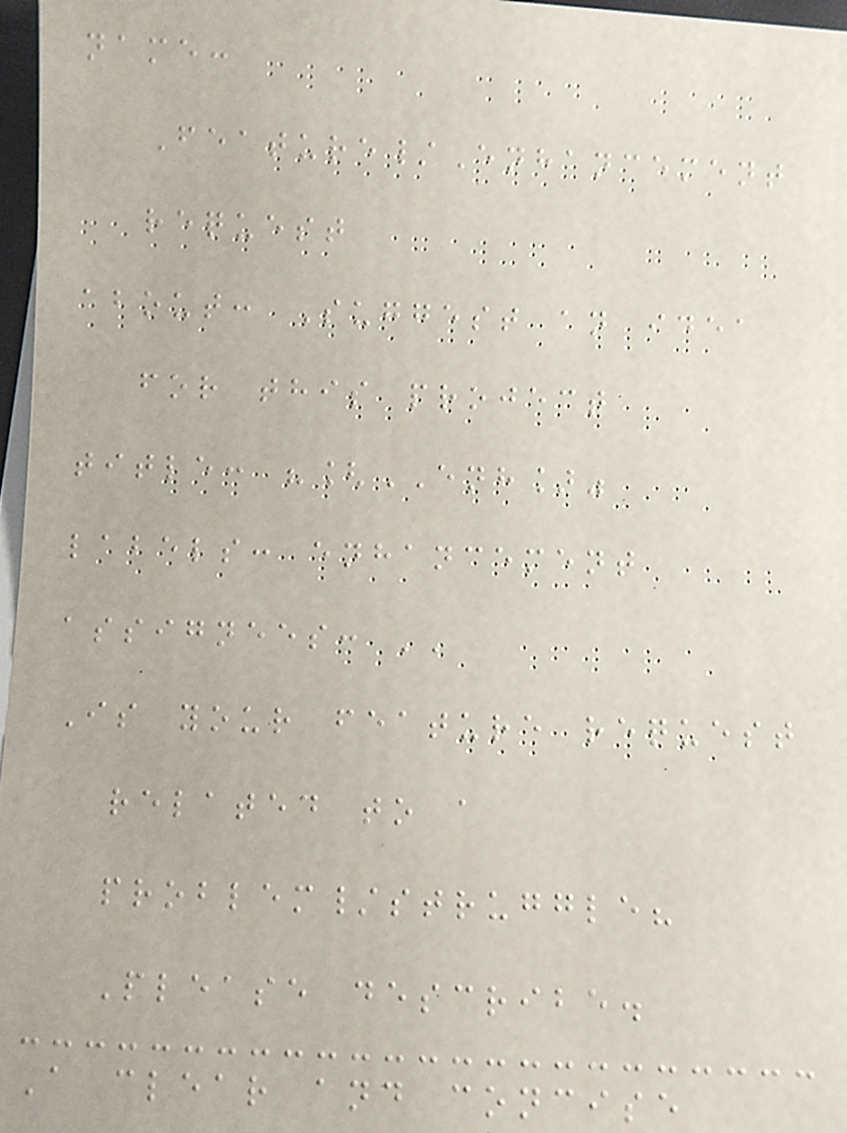name:
Feature/Enhancement
request
about: Suggest an idea
for this project
title: "[ENH]"
labels: enhancement
assignees: ''
Is your feature request
related to a
problem/struggle?
Please describe.
A clear and concise
